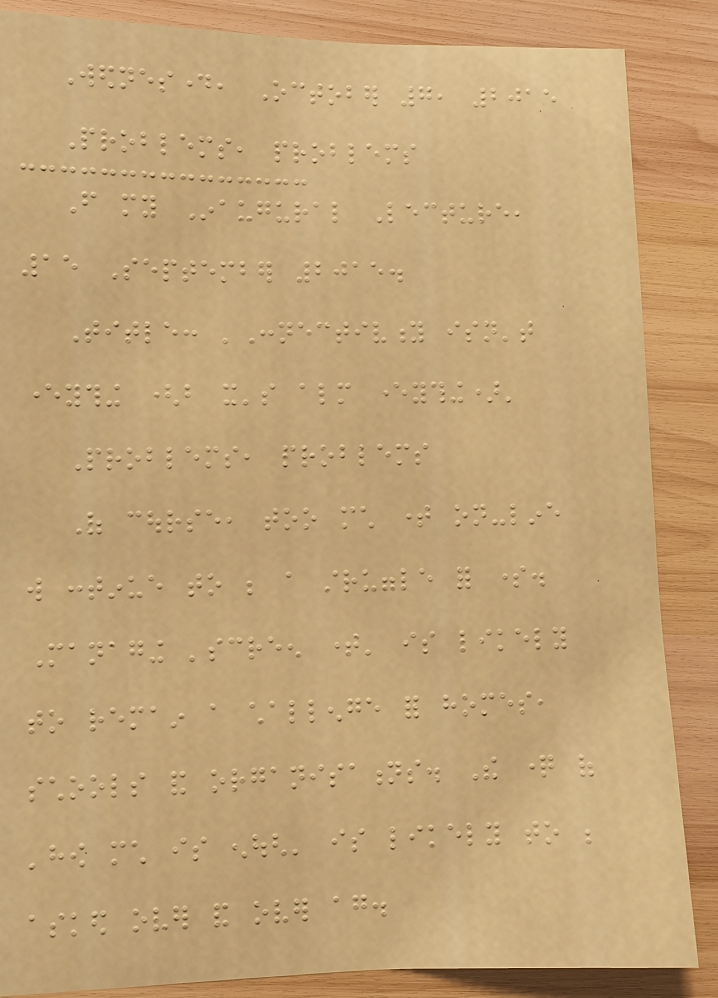Wednesday, October 7, 2015
Problems, problems
From my Inaugural Lecture,
15 September 2015.
Title: 'Connectivity isn't
everything (but it's almost everything)'
Problems, problems
Of course, too much time on-line
will continue to be a struggle for some.
Managing 'screen time' is likely
to remain a challenge for homes,
schools and organisations. The question of
'how much is enough' is likely to be
asked over and over again.
